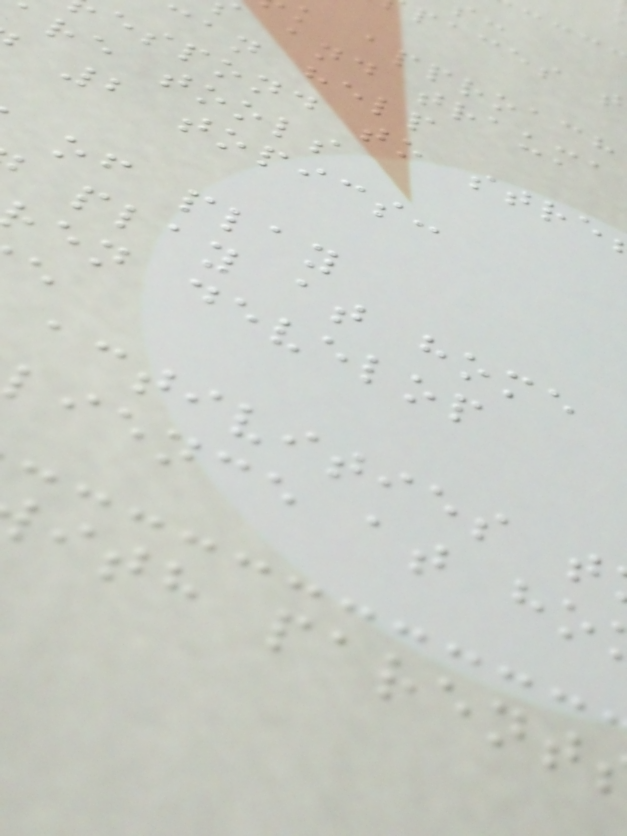paces t
k approach
and trauma
can help
espond to stre
re tools
2 topics:
of play
play at home
en develop
activities t
lience at ho
ith parent
